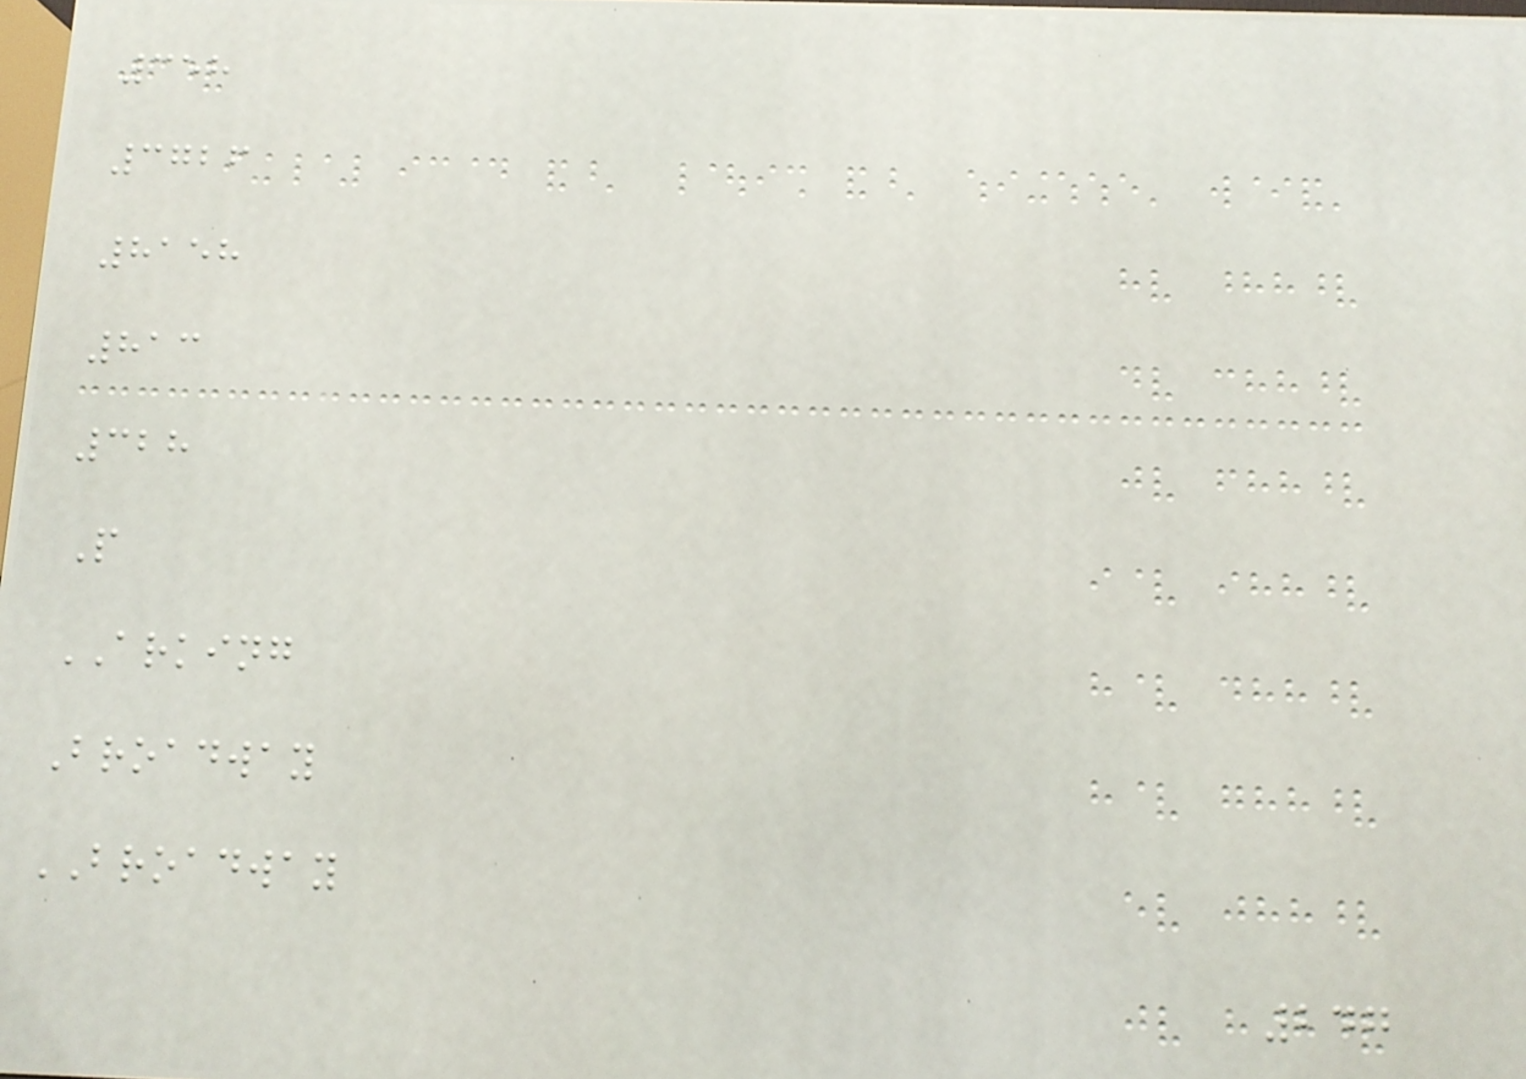358
3726
8158
813
328
P
ARKING
Broadway
BROADWAY
247
